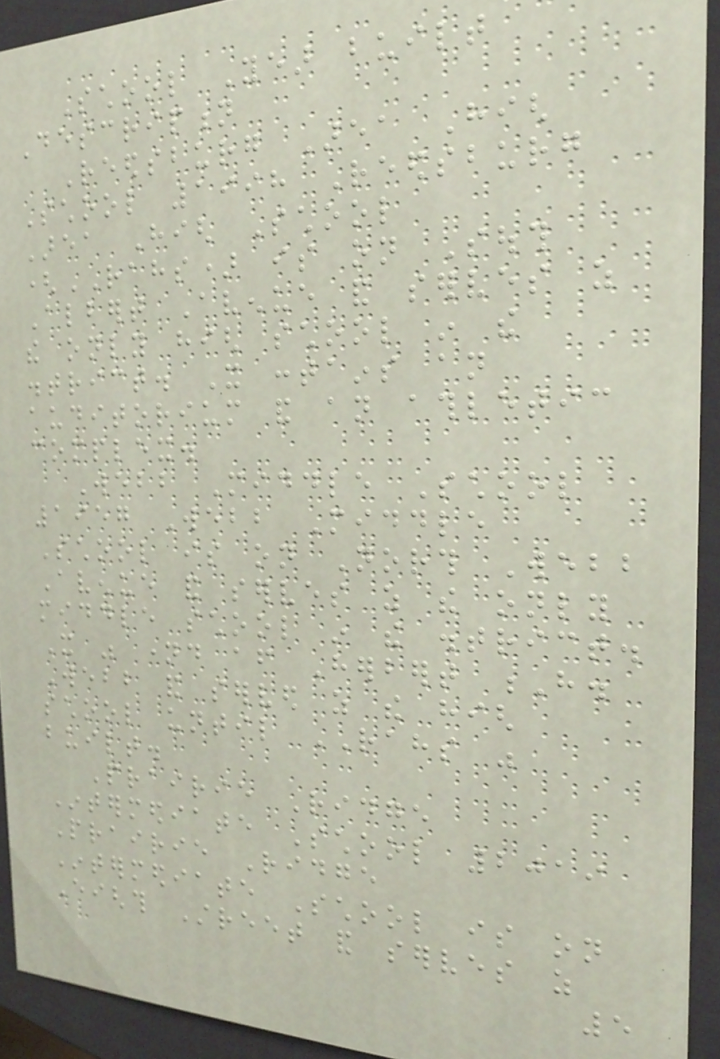School Year built
Description
Reedsburg Area High
School 1998 Reedsburg
Area High School
(RAHS) is on South
Albert Avenue and serves as
the only high school in the
district. It contains an
auditorium and an athletic
complex.
Webb Middle School
1957 Webb Middle
School is on North Webb
Avenue and serves as the only
middle school in the district.
It was named after Herbert H.
Webb and served as the high
school until RAHS was
built.
Prairie Ridge
Intermediate School 2019
Prairie Ridge
Intermediate School is on
Eighth Street and serves as
5
